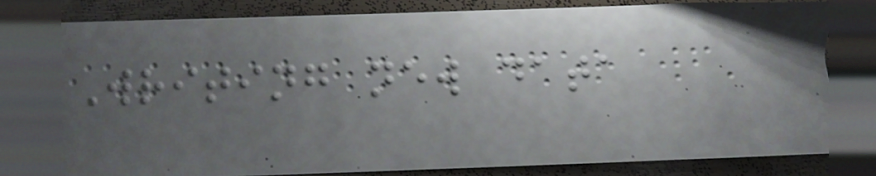Writing new data
